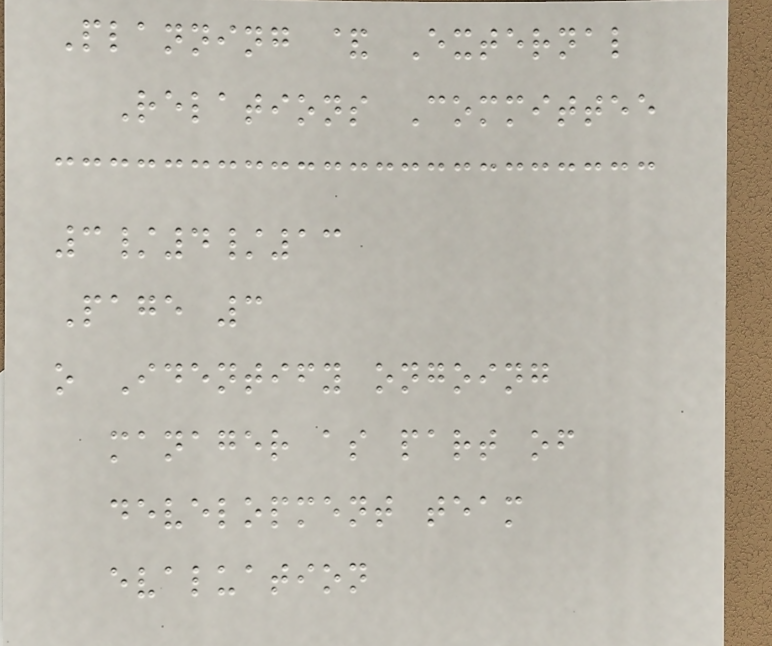Planning & External
Relations Committee
3/4/13
Page 3
o Identify ongoing
manager as part of
development team
evaluation
